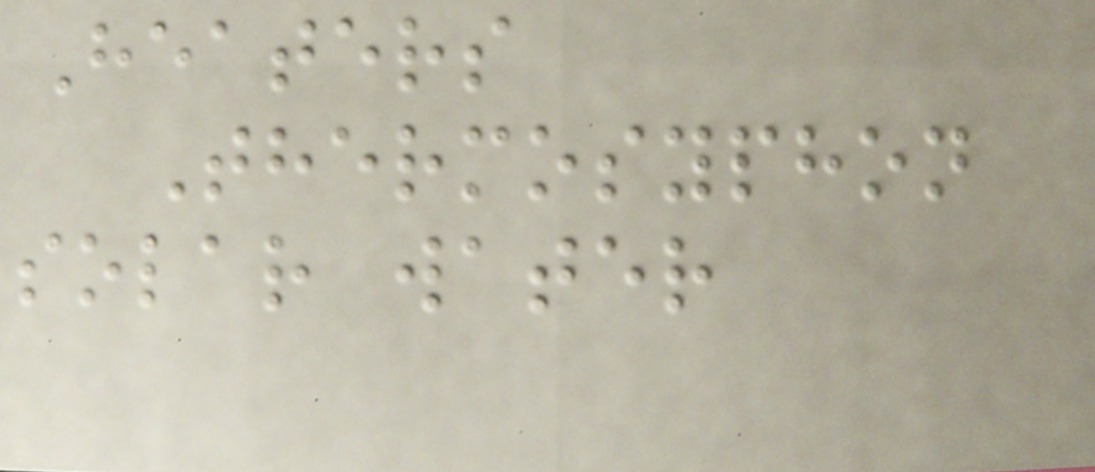Heaters
Thermosyphon
solar water
